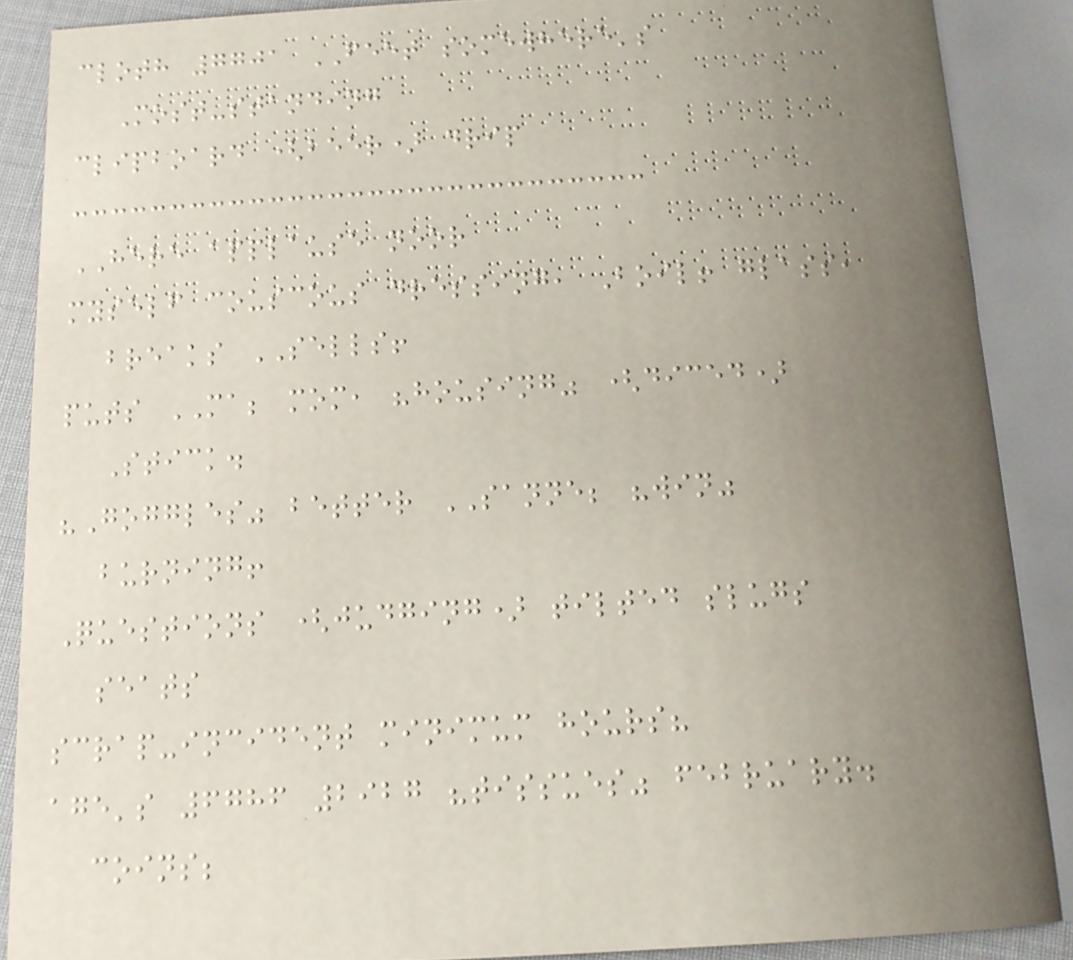cloth 7701 FEET somewhere's
Most-standing
clipboard (beer) drip
HERE applause noor
myself couscous dressing, Boil! glass,
breaks SELLS!
puts MA; mom, "housing" (diced)
Stick.
"Goggles" better SANNE; "win"
burning!
Questions (judging) tilted slugs
seats
scrap-incident minimum hours?
age's 6786 2927 "tissues" february.
coins;
